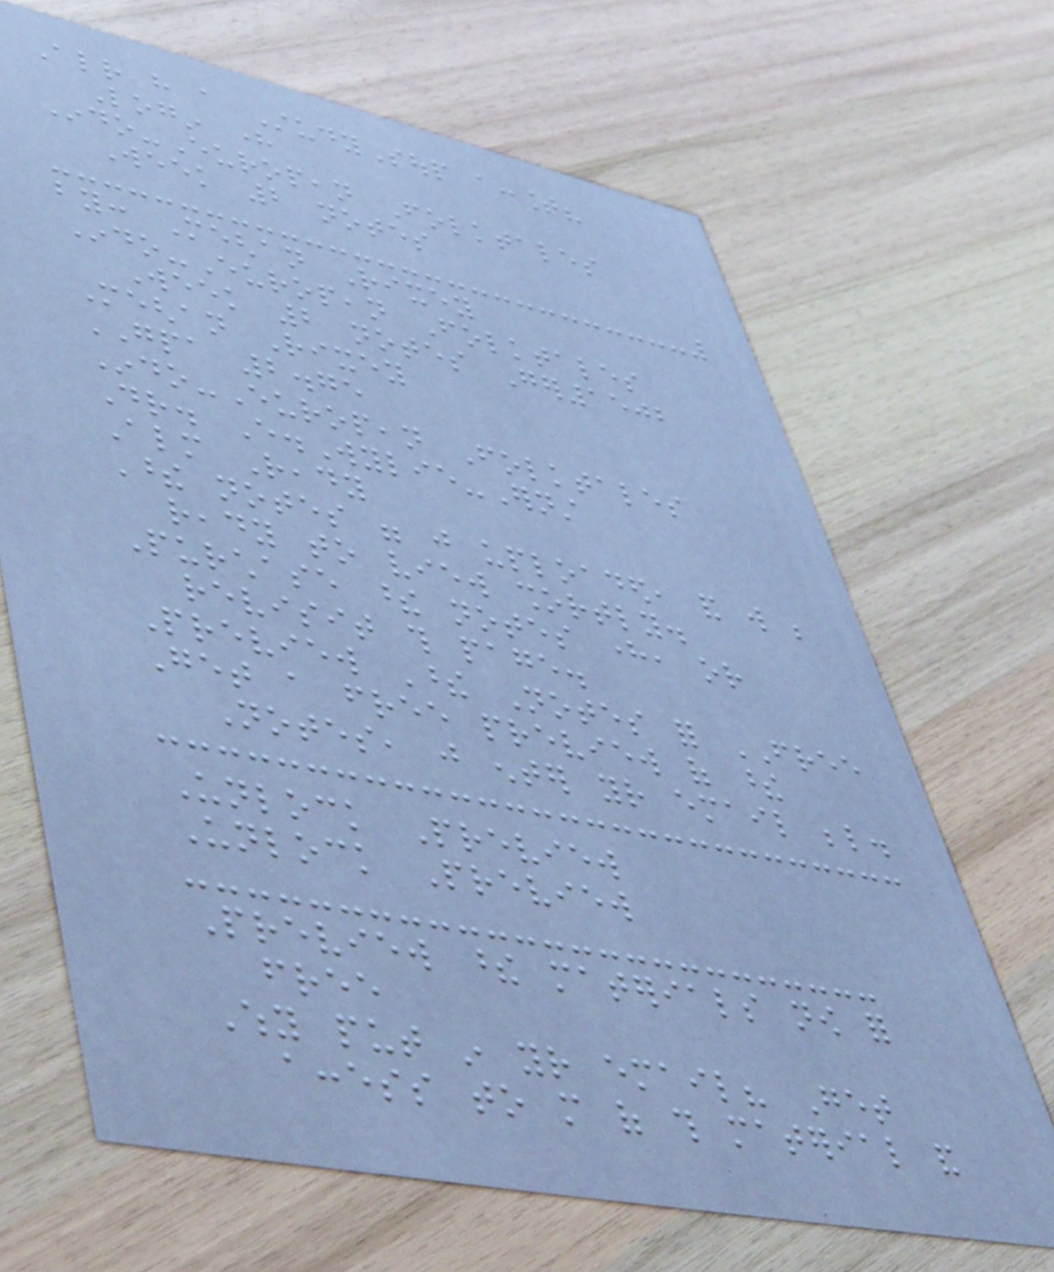Already have a StudySoup account?
Login here
Indo-European Folktales
Week 2 notes
by: Meghan Rixey
Indo-European Folktales
Week 2 notes Ger1502
Meghan Rixey
GPA 2.75
Indo-European Folktales
Dr. E.Wylie-Ernst
Almost Ready
These notes were just uploaded, and will be
ready to view shortly.
Purchase these notes here, or
revisit this page.
Preview These Notes for FREE
Get a free preview of these
Notes, just enter your email below.
Unlock Preview
Unlock Preview
Preview these materials now for
free
Why put in your email? Get
access to more of this material and
